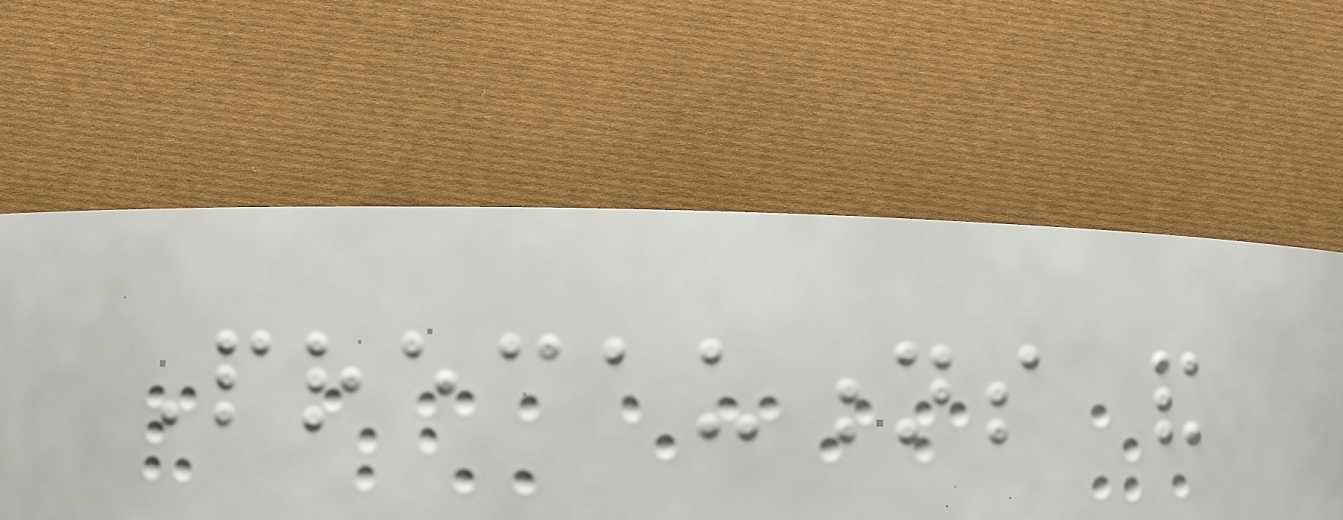Precautions and
